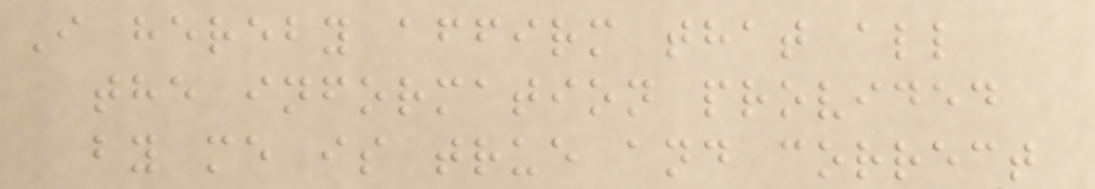I hereby affirm that all
the information provided
by me is true and correct
